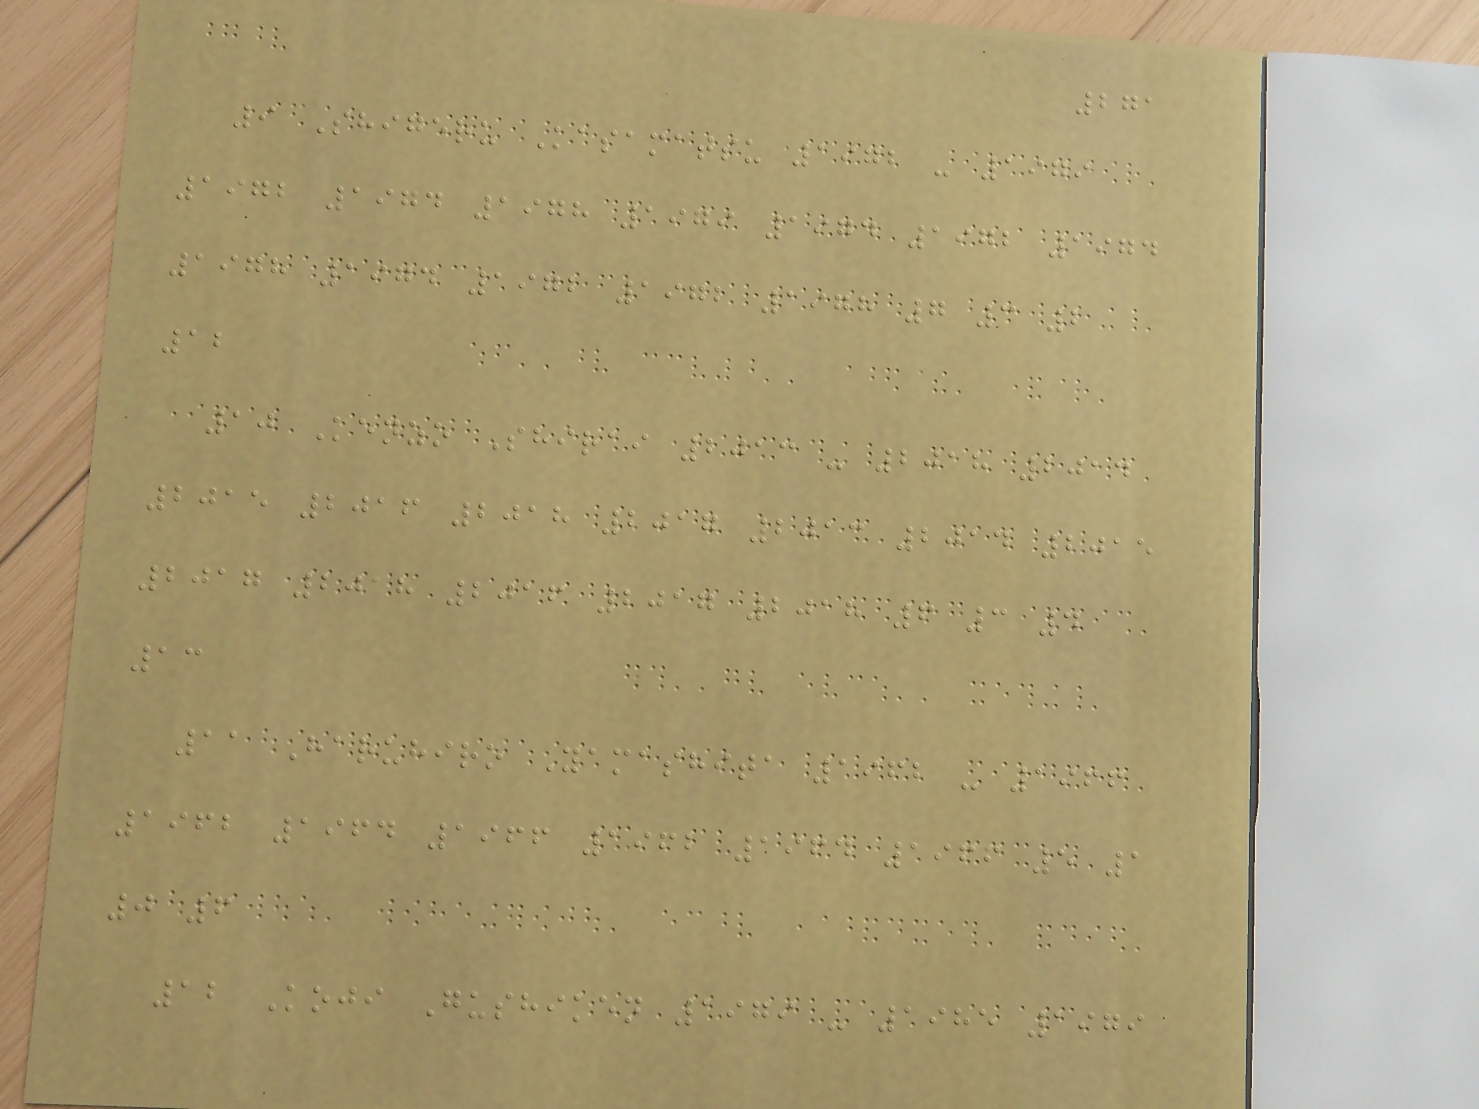271
9 Shigeru Kasamatsu 1972 - 1979
1972 1974 1978 1979 1974 1972 1974
1978 1974 1972 1972 1978 7 3 2
12
10 Kenzo Shirai 2013 - 2018 2014
2015 2016 2018 2017 2013 2014 2015
2017 2018 2016 2017 2018 6 3 4
13
11 Haruhiro Yamashita 1962 - 1966
1962 1964 1966 1962 1964 1966 5 1
0 6
12 Koji Gushiken 1979 - 1985 1979
